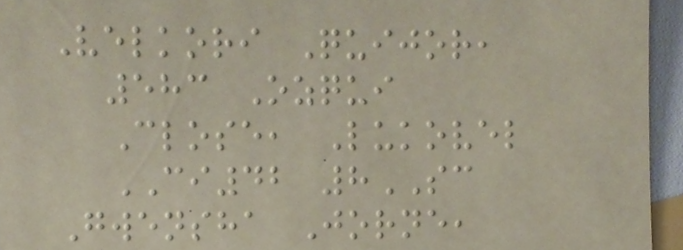Velkori Quijor,
583 Ozqui
Close, Lukovel
CI42 8SC
Gwensha Jorne,
